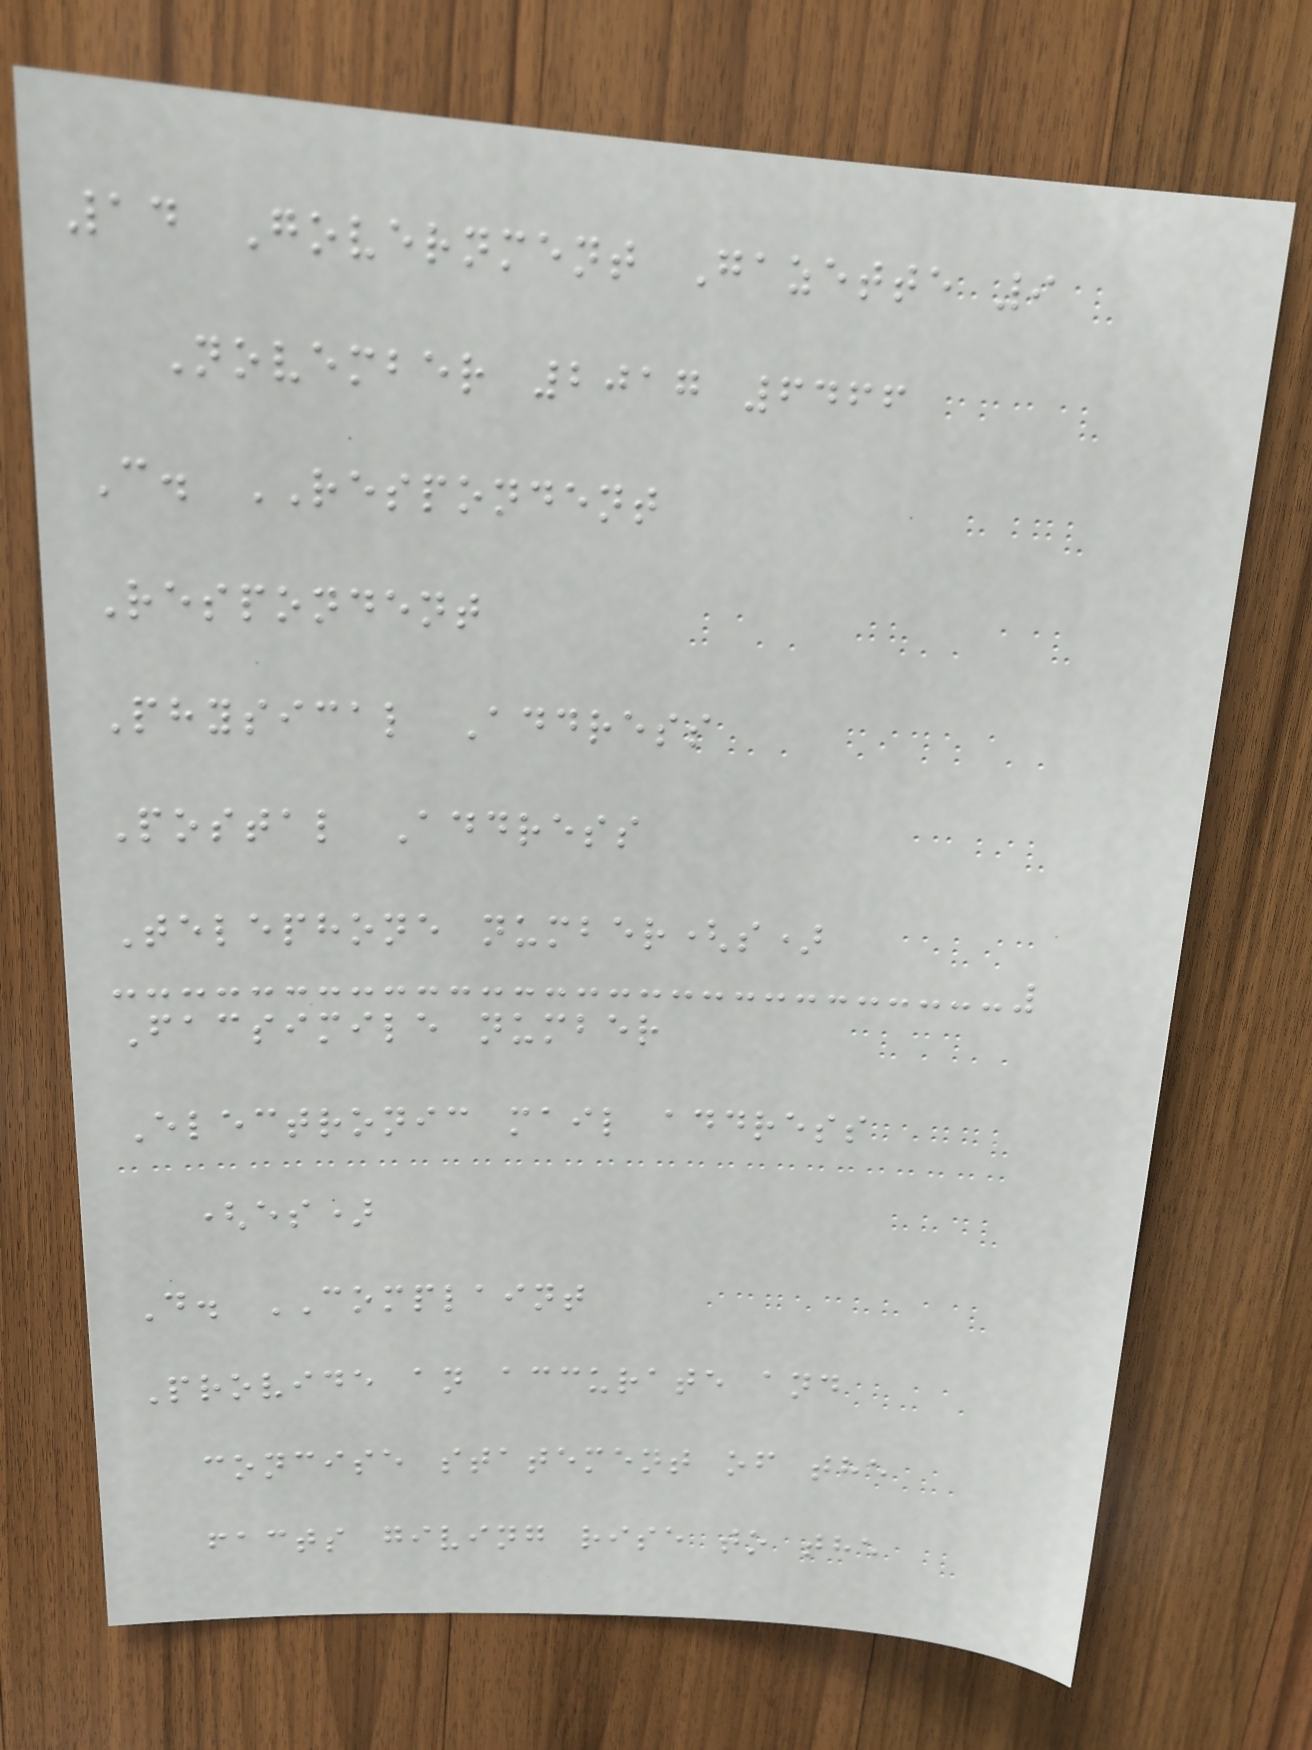14 Government Gazette 9
November 2017 6466
C. RESPONDENT
Respondent
Physical Address
Postal Address
Telephone number(s)
Facsimile number
Electronic mail address
(es)
D. COMPLAINT
Provide an accurate and
concise statement of the
facts giving rise to the
